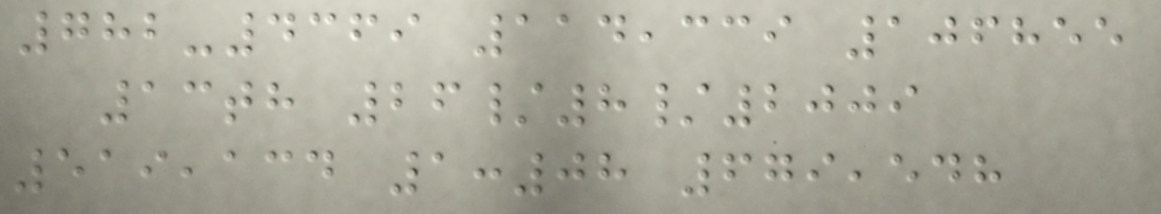782-4369 114,339 106855
13th 26/8/2009
519,134 1:08 679,548
